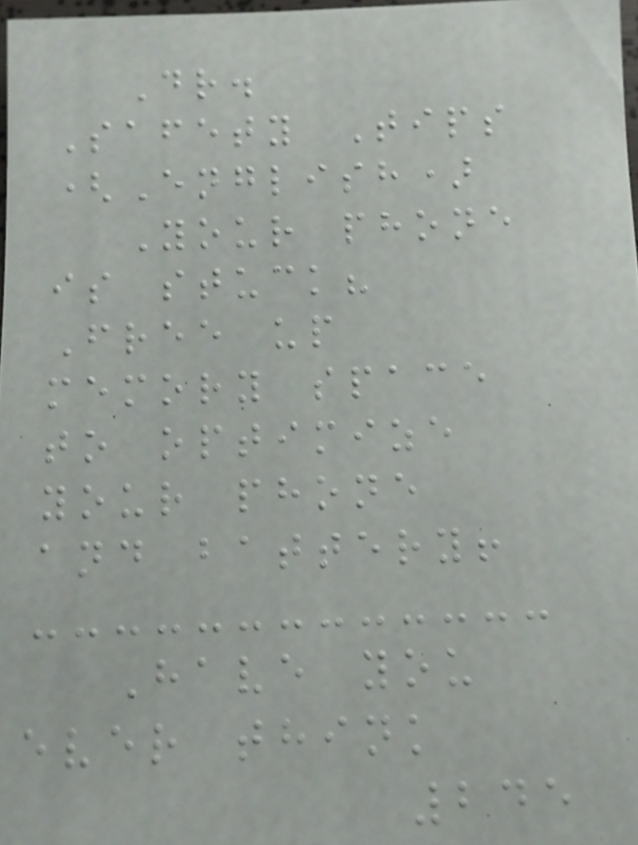Dr.
Safety Tips
(English)
Your phone
is stuck?
Free up
memory space
to optimize
your phone
and battery!
Have you
ever think
245
